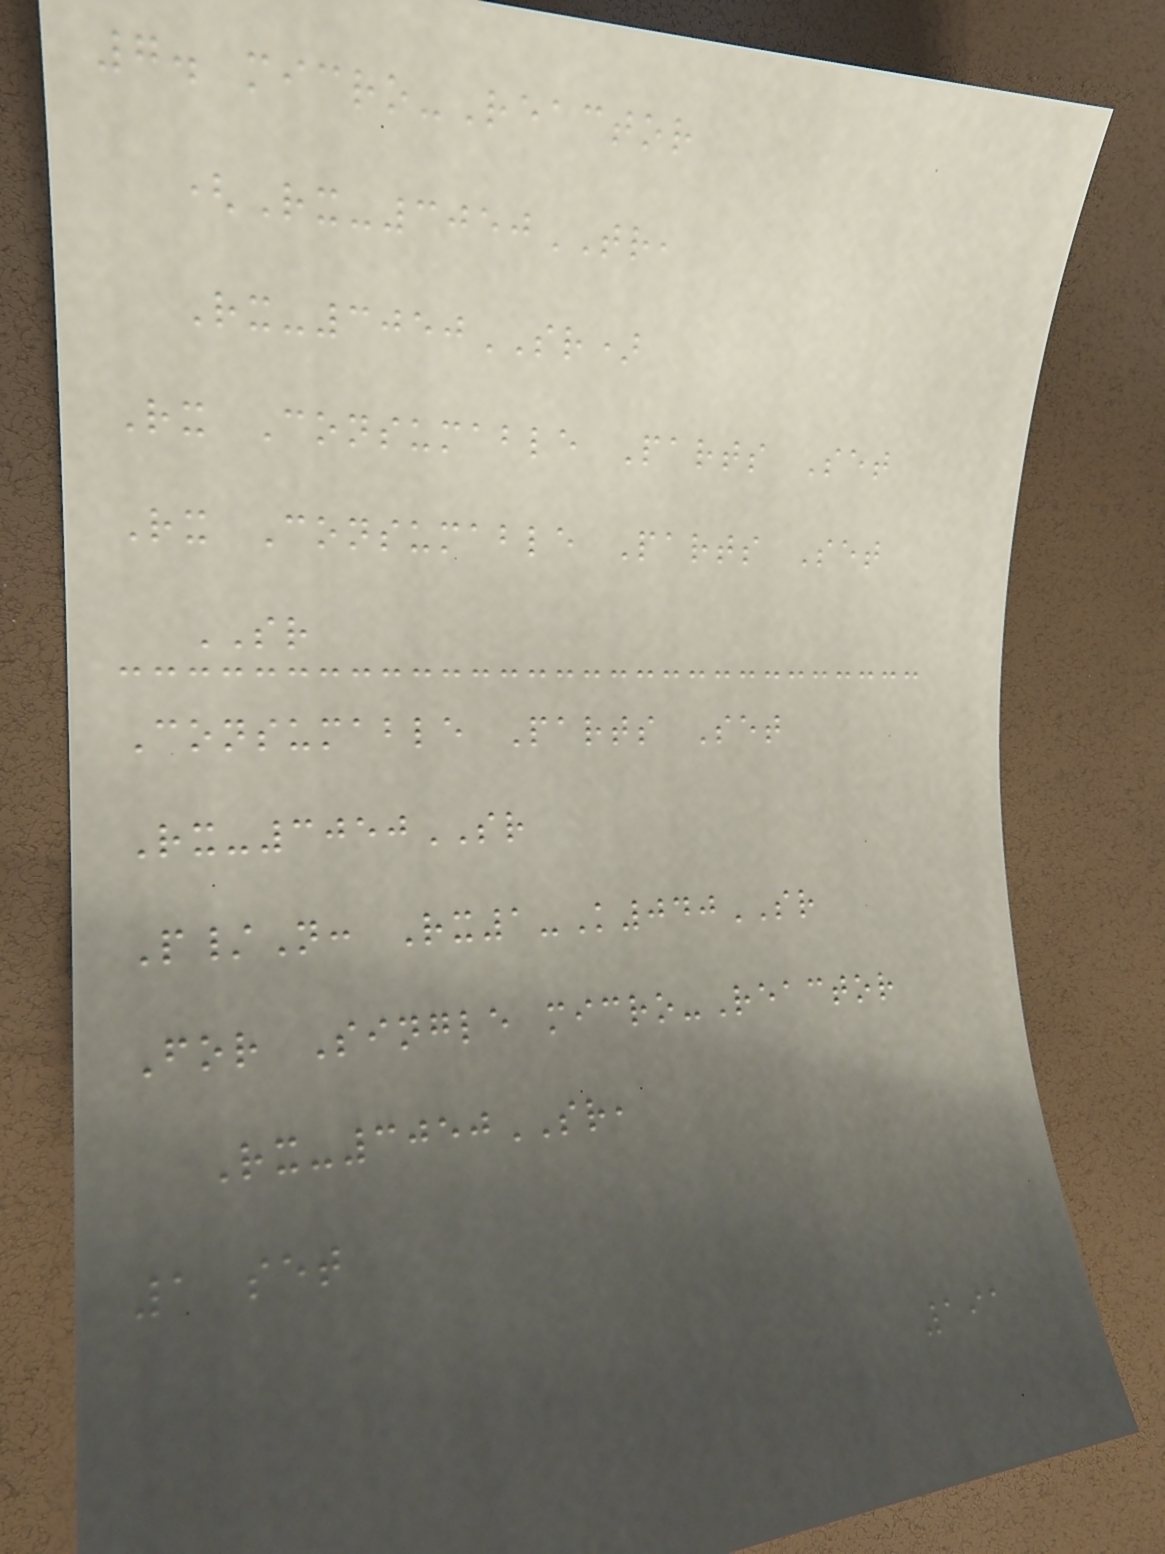7. micro-Reactor
(Rx-3050TR,
Rx-3050SR)
Rx Consumable Parts Set
Rx Consumable Parts Set
SR
Consumable Parts Set
Rx-3050SR
P/N: Rx1-K040SR
For Single micro-Reactor
Rx-3050SR,
1 set
191
